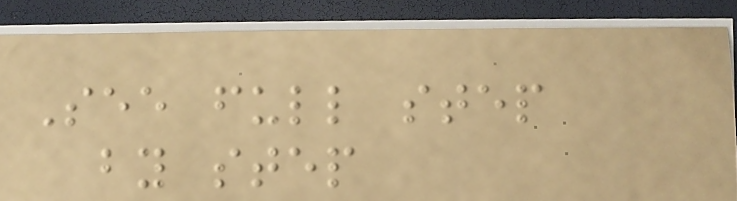See full step
by step
